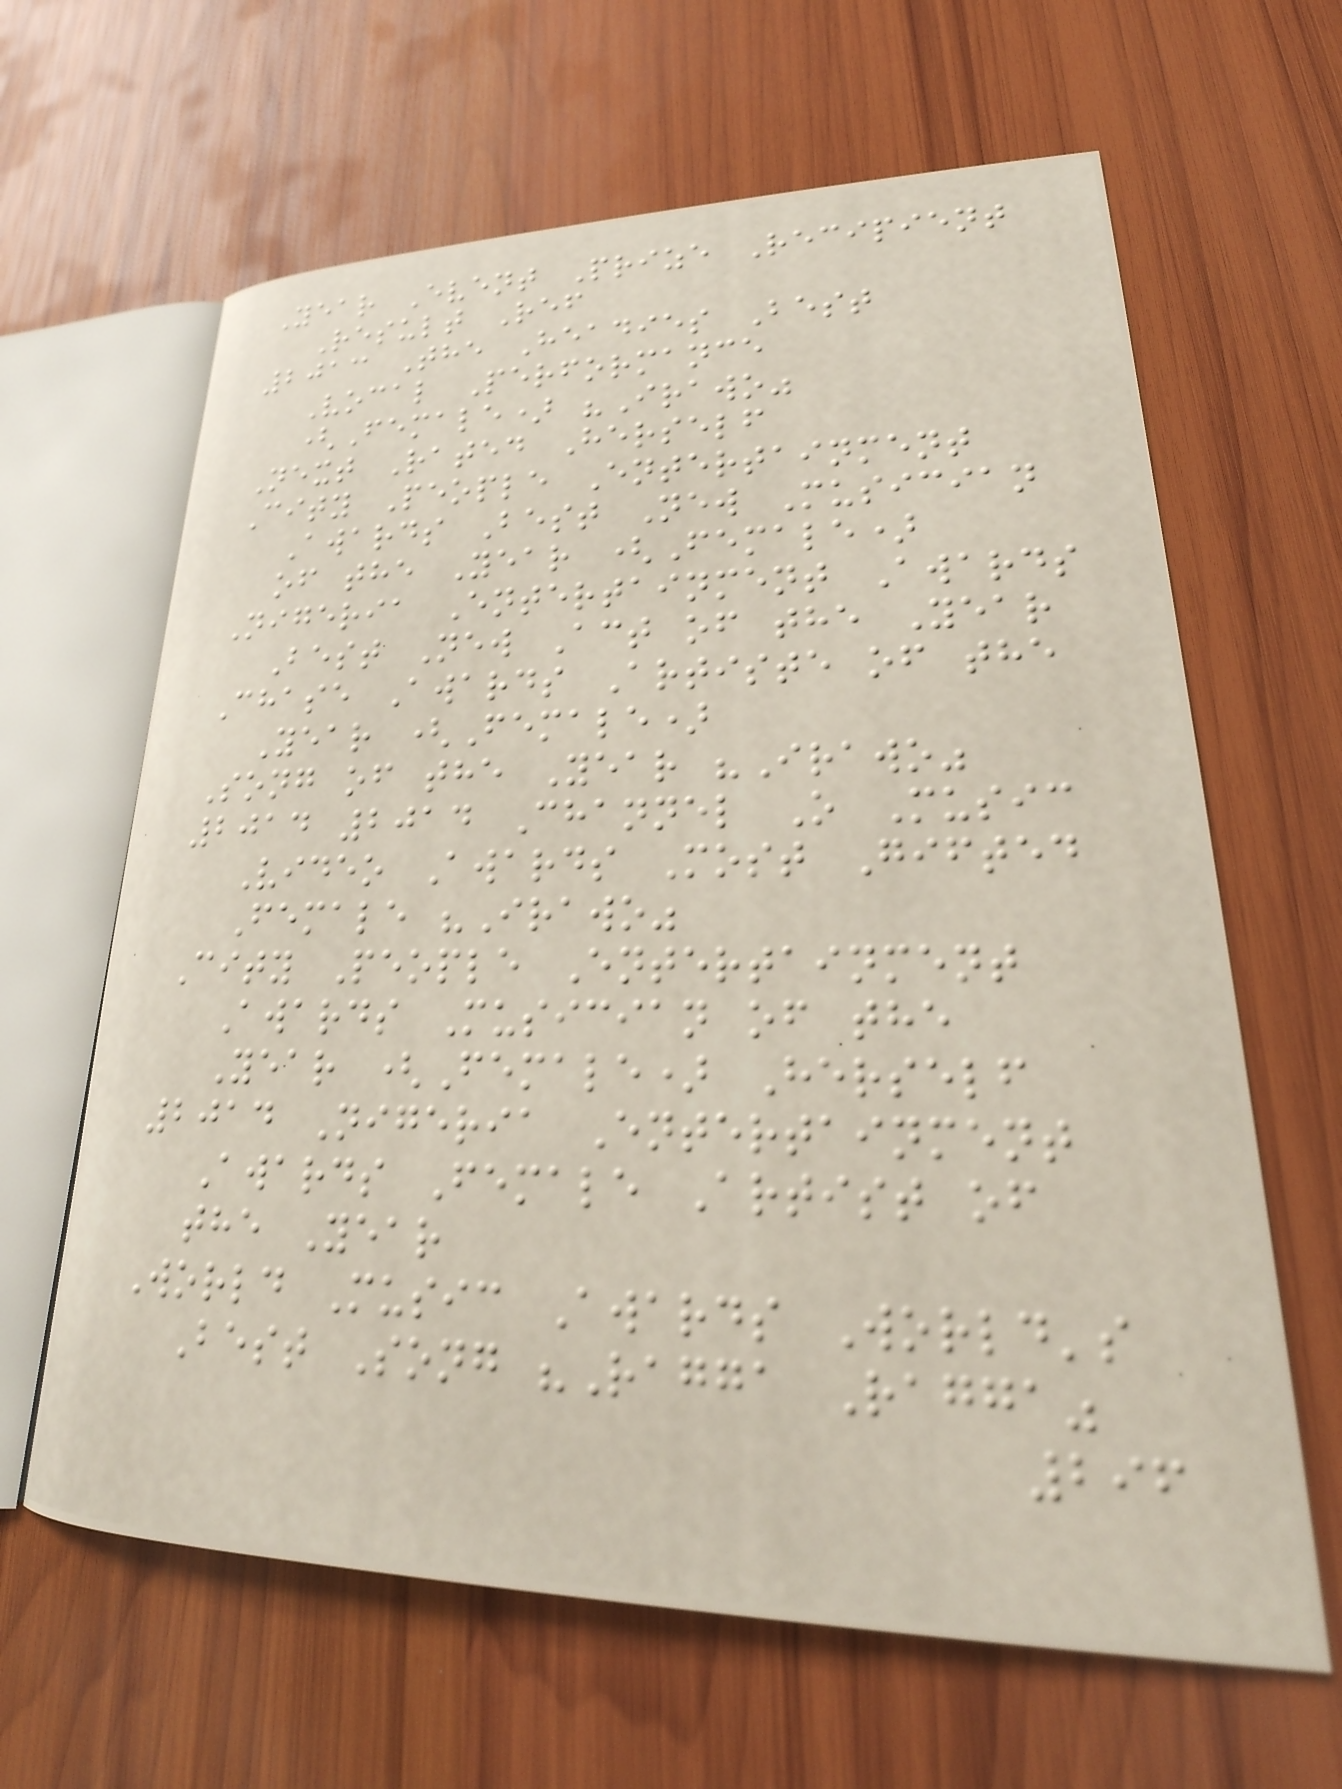Year Event Prize Recipient
Result Ref
2013 The Headies Best
Vocal Performance
(Female) "Irawo"
Next Rated Herself
City People Entertainment
Awards Best New Musician
of the Year (Female)
Nigeria Entertainment Awards
Best New Act of the Year
Chase Awards Artiste of the
Year (Female)
Song of the Year "Irawo"
2014 2014 Channel O Music
Video Awards Most Gifted
Female "Irawo"
City People Entertainment
Awards Musician of the
Year (Female) Herself
2014 Nigeria Entertainment
Awards Female Artist of
the Year
World Music Awards World's
Best Song "Ragga Ragga"
296
